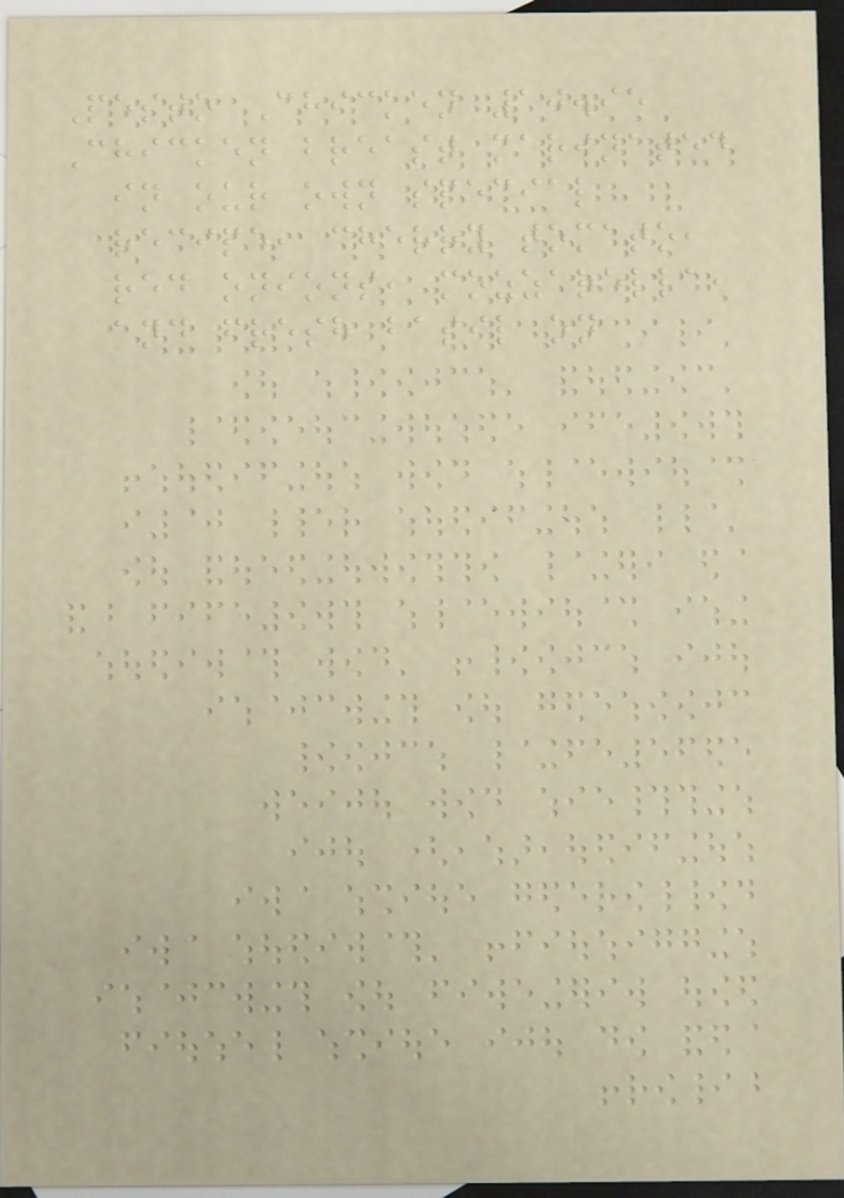Pesto Chicken 10.95
Chicken breast marinated
in our own special
recipe, cherry tomato,
red onions, mozzarella,
and fresh basil on
